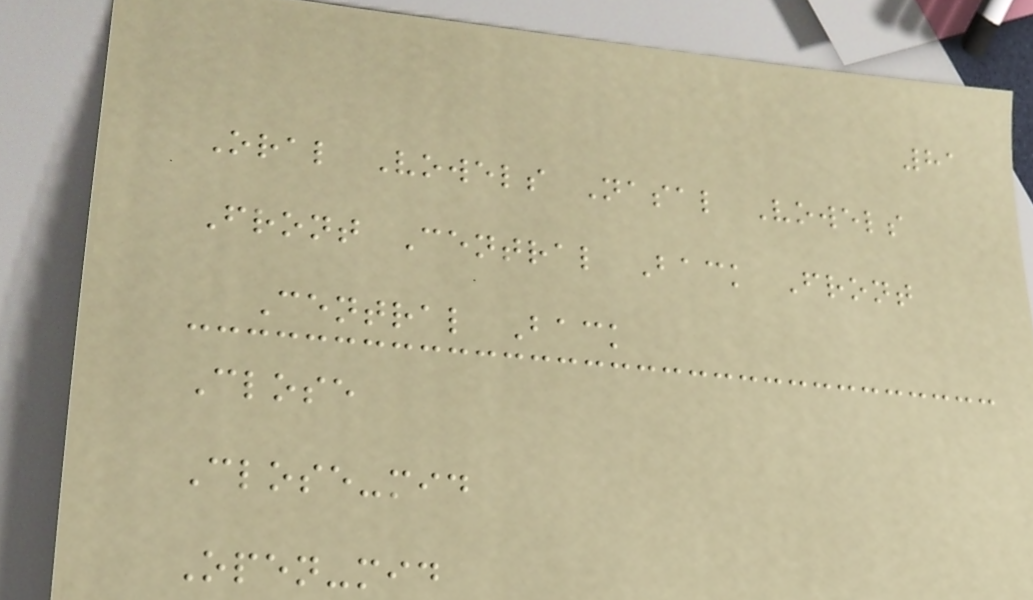81
Oral Vowels Nasal Vowels
Front Central Back Front
Central Back
Close
Close-mid
Open-mid
